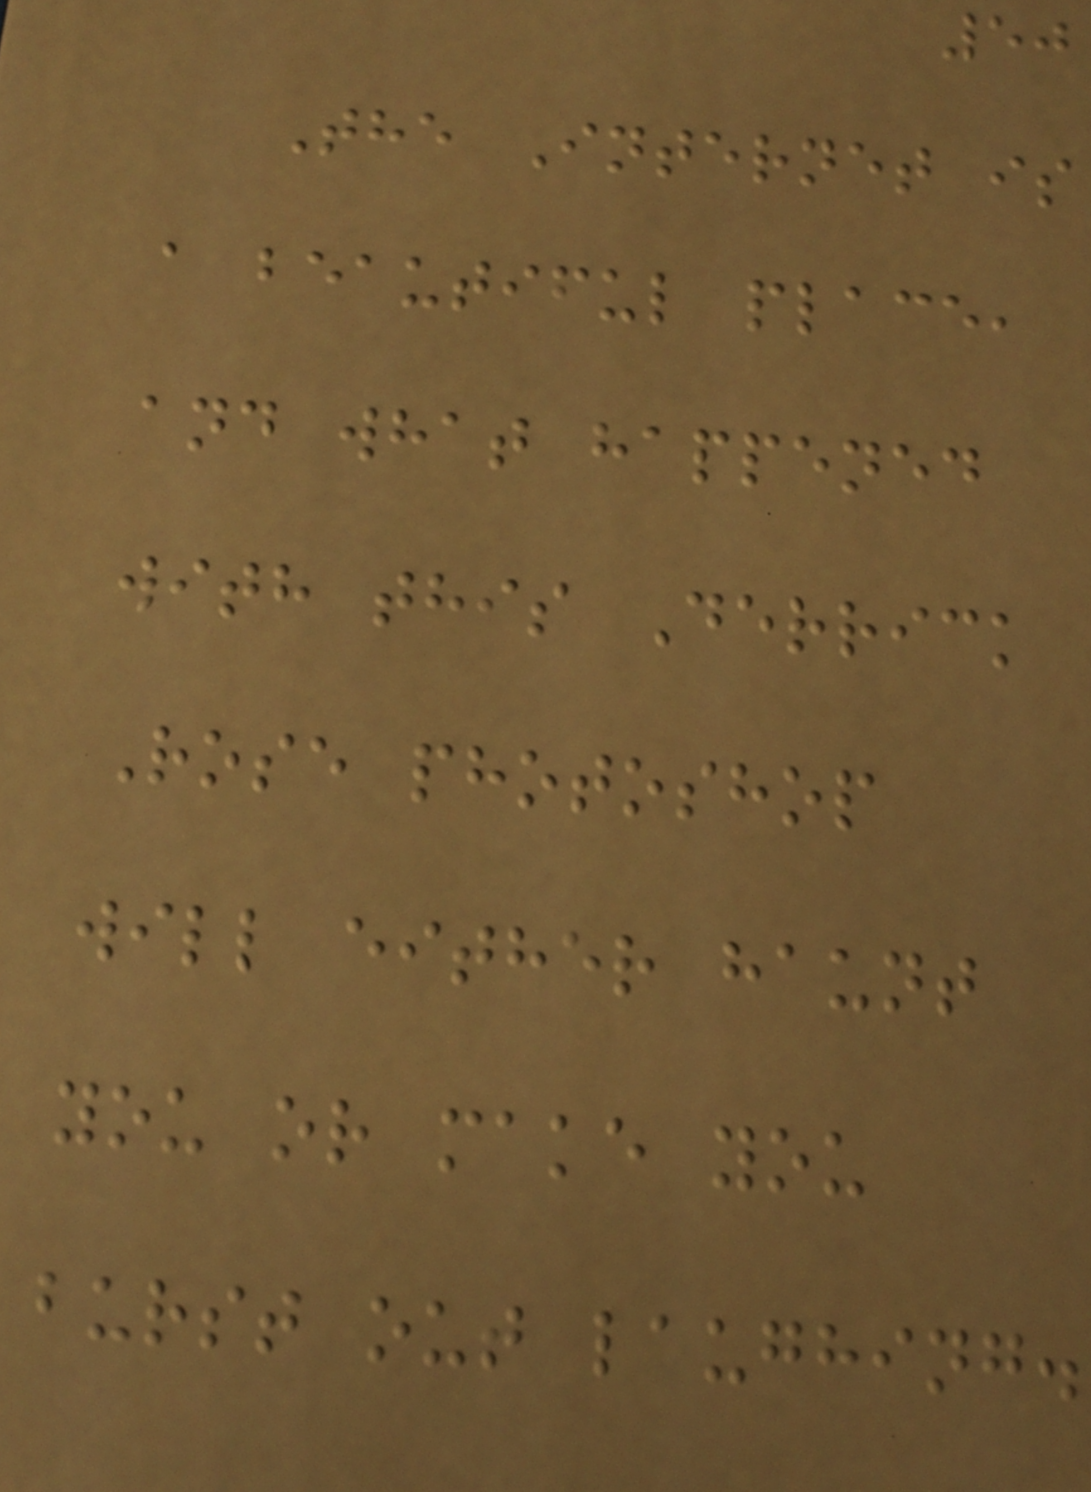50
The Internet is
a beautiful place,
and what happened
with this Derrick
Rose photoshop
will either haunt
you or make you
burst out laughing.
